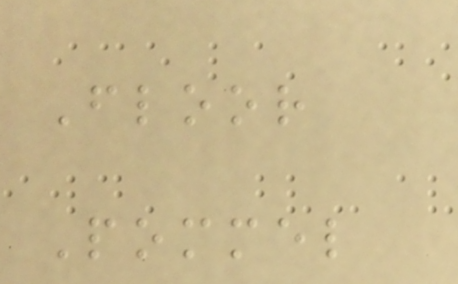Floor
Pommel
